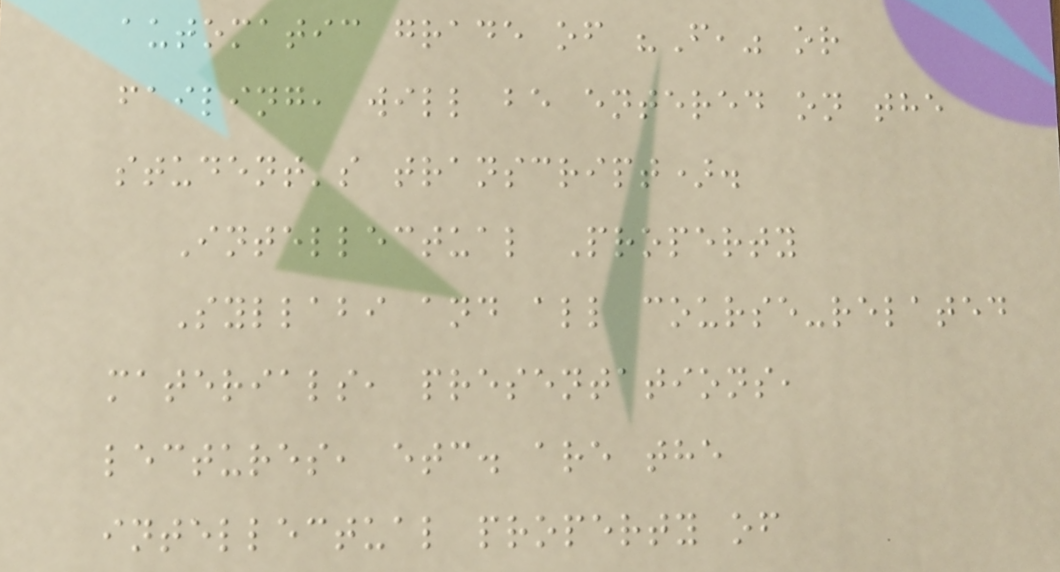automatic grade of "F," or
failing, will be entered on the
student's transcript).
Intellectual Property
Syllabi and all course-related
materials, presentations,
lectures, etc. are the
intellectual property of
